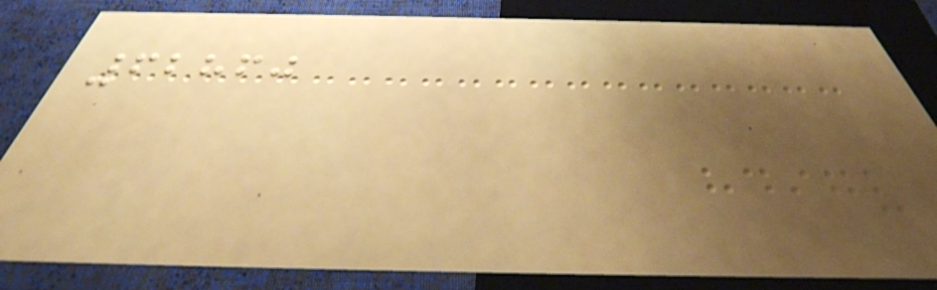62860
